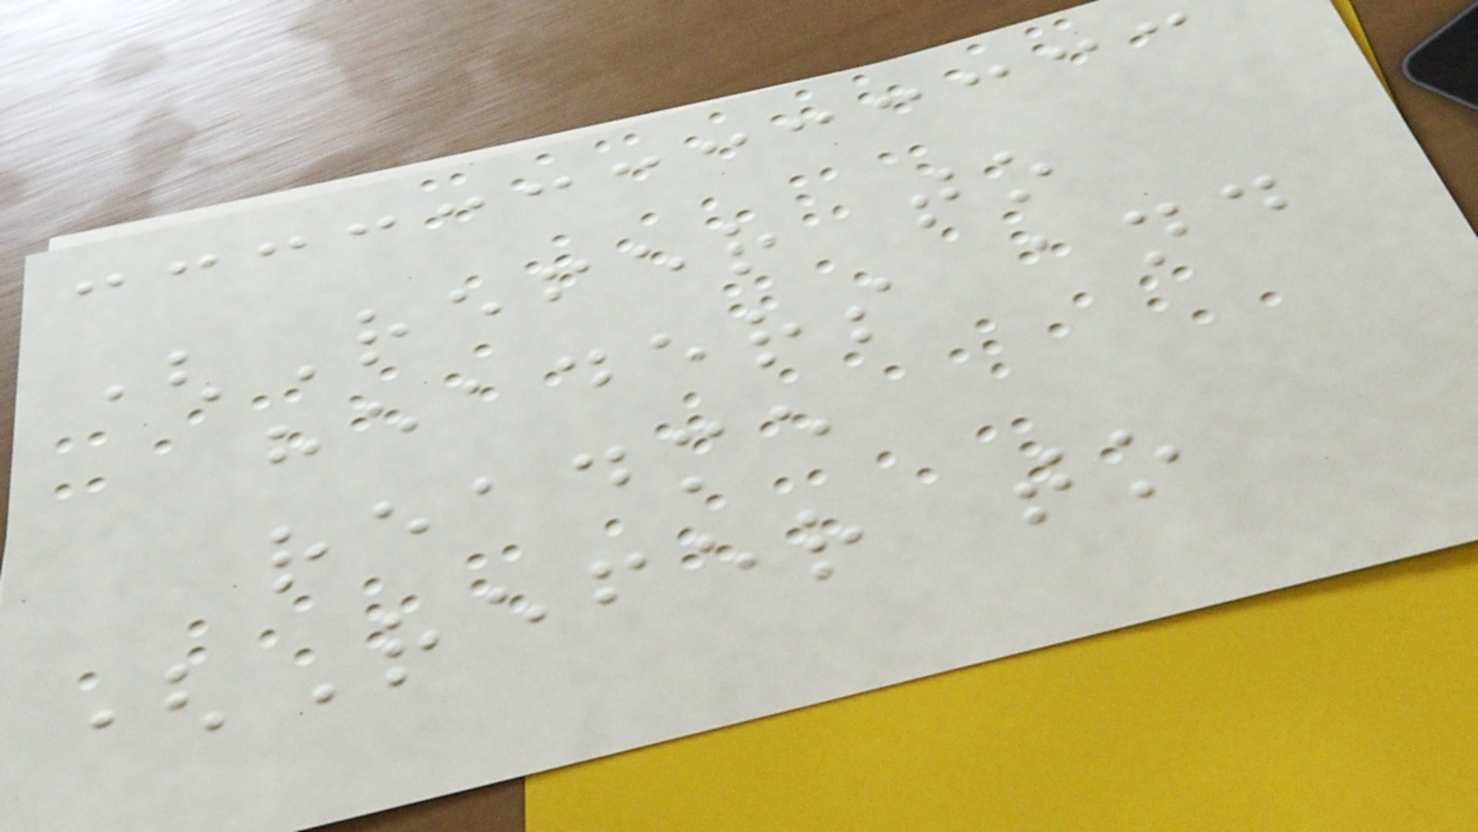(Refer to
headers and
readme
(Refer to
